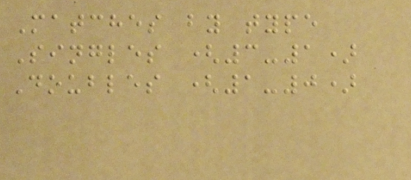Matches by type
Singles (3-1)
Doubles (1-0)
